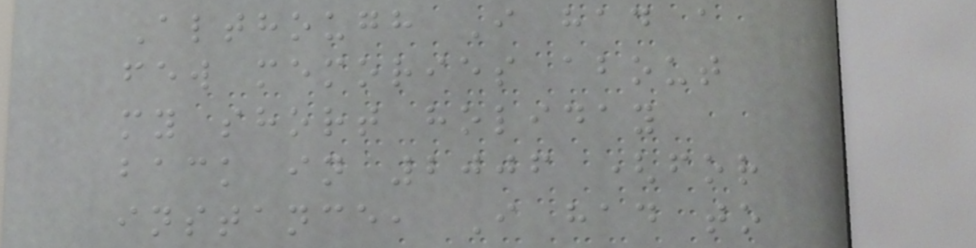Although I had a
few memories about
my short holiday
back in 2006 (for
instance, I had to
